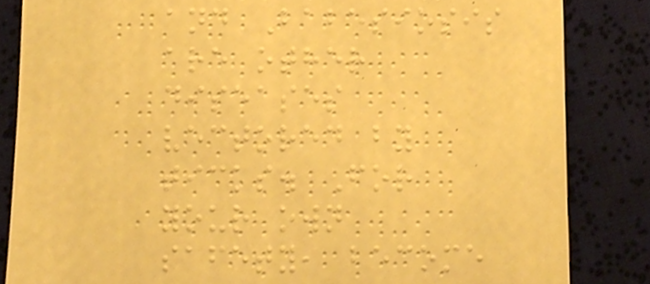and Babesiosis
are other
diseases
vectored by
ticks. For
your own
safety, become
